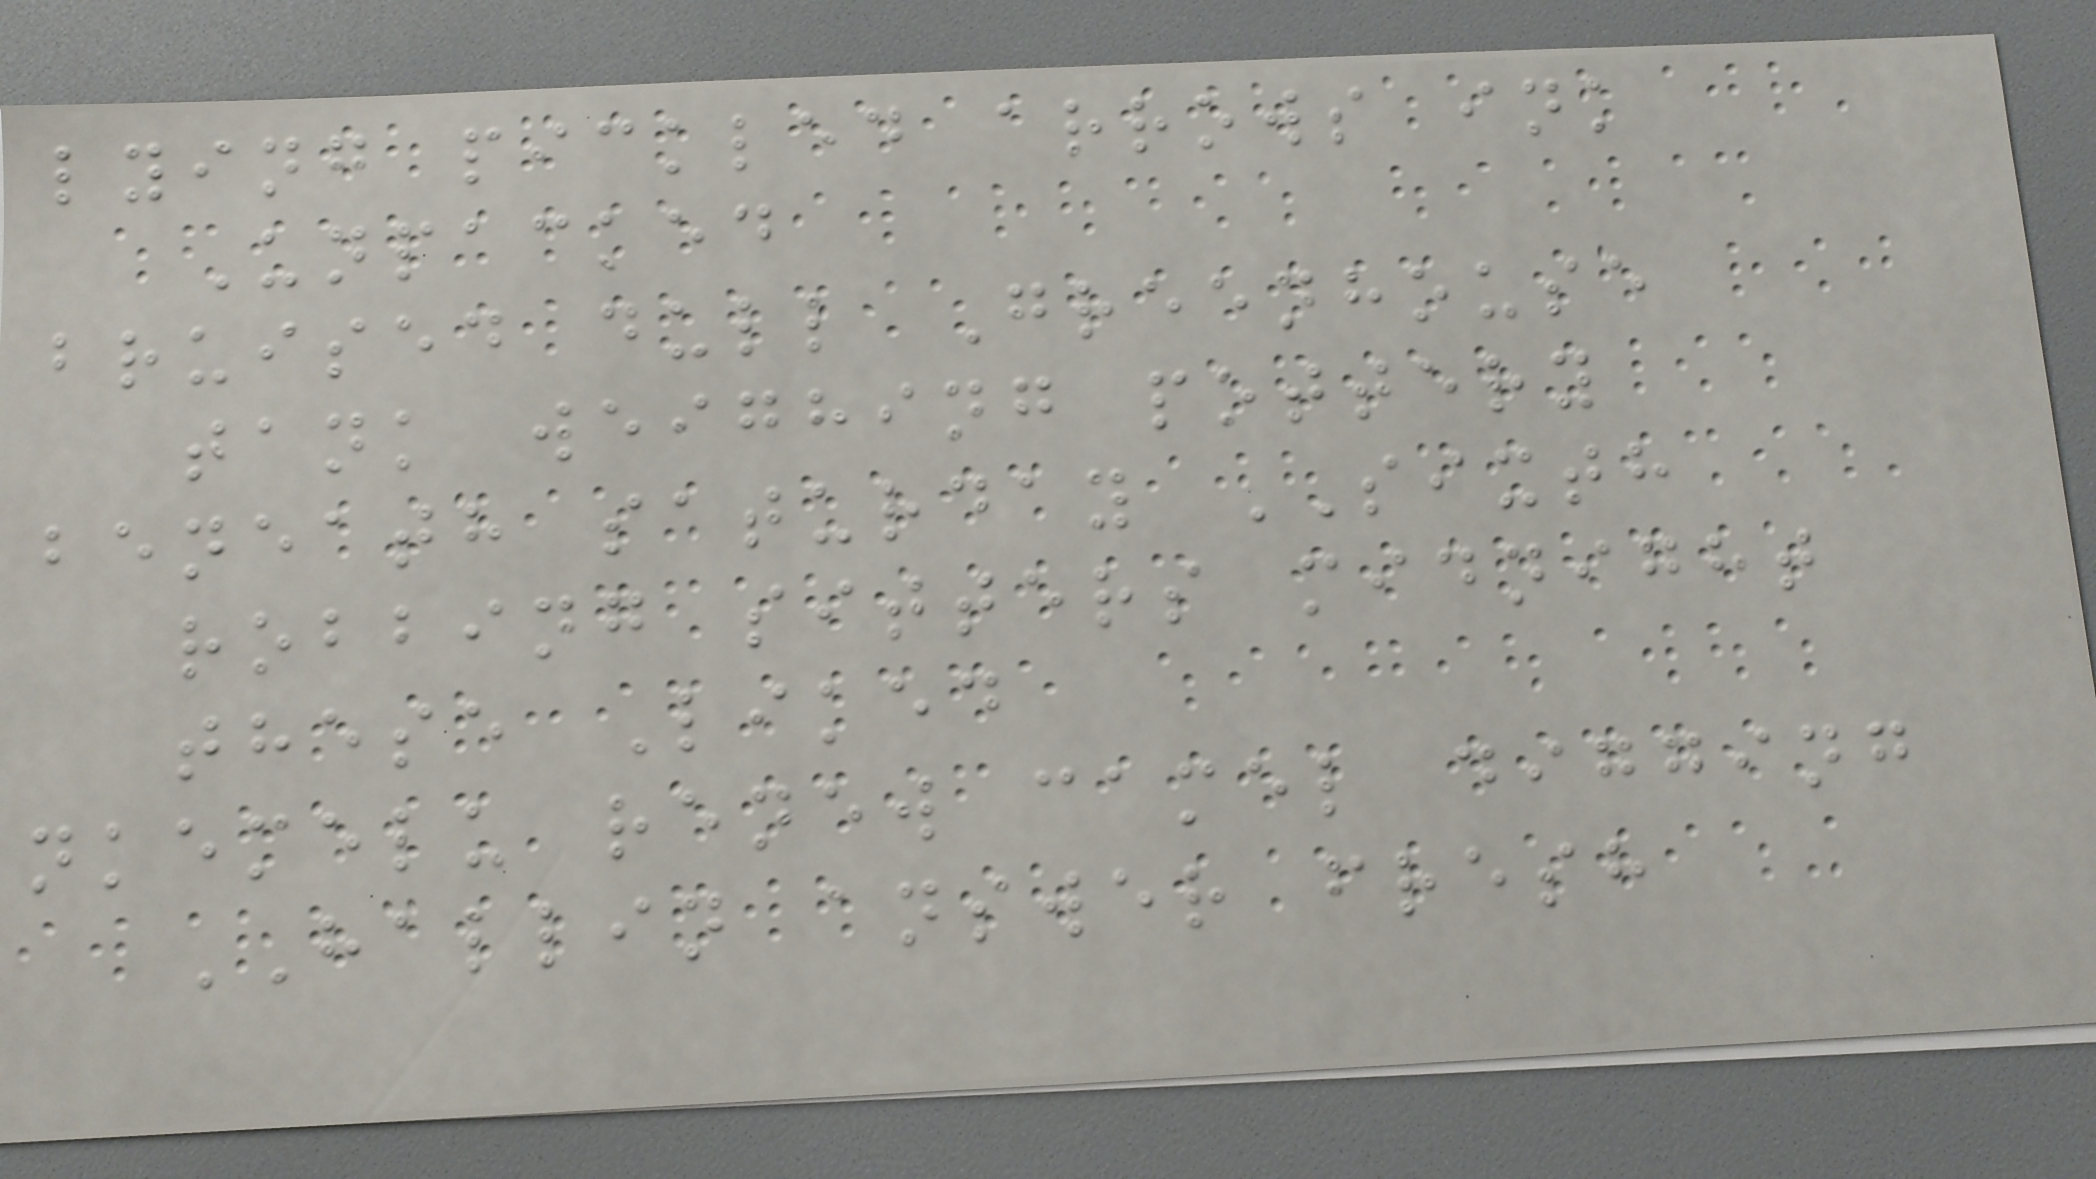lying pickled arrows ink
Unpacked
bruised dull Greenhouse
tank weighing pottery
beneath saturday SIXTH
robbing sitters midnight
these Liked
nkemelu renew camel digging
HALLIN answer fresh
